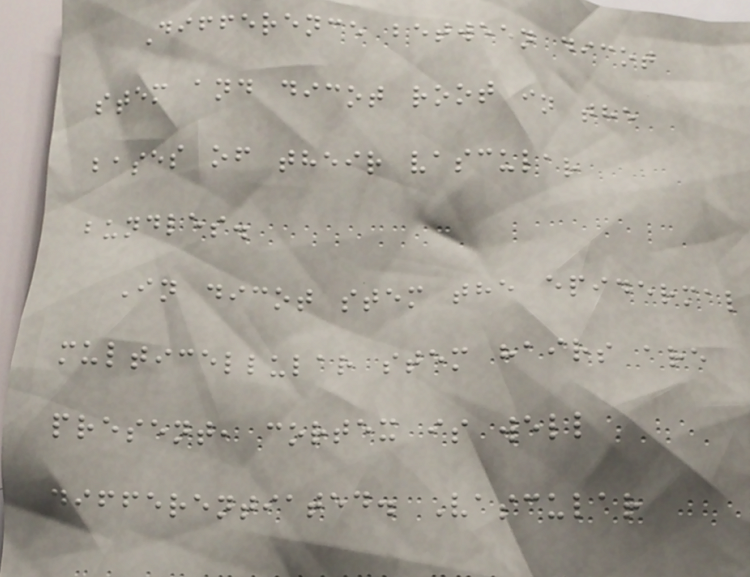Difference between dicot
stem and dicot root in the
bases of their vascular
bundles.
In dicot stem the epidermal
multicellular stem hairs are
present, cortex is well
differentiated. Vascular
